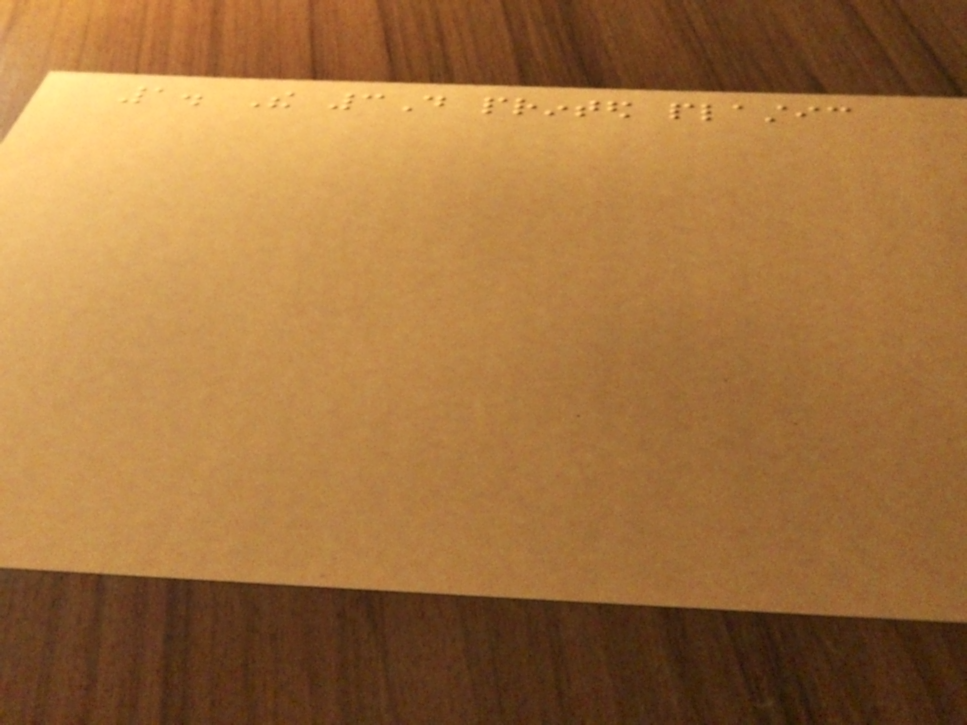1. The 3D printed plastic
